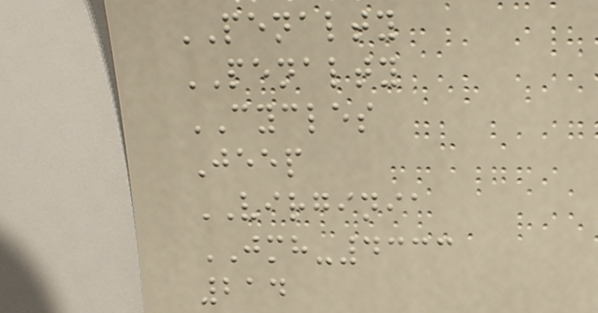PENALTY
PENALTY
CYCLES
Jeep
VIRGINIA
JMH-4333
214
